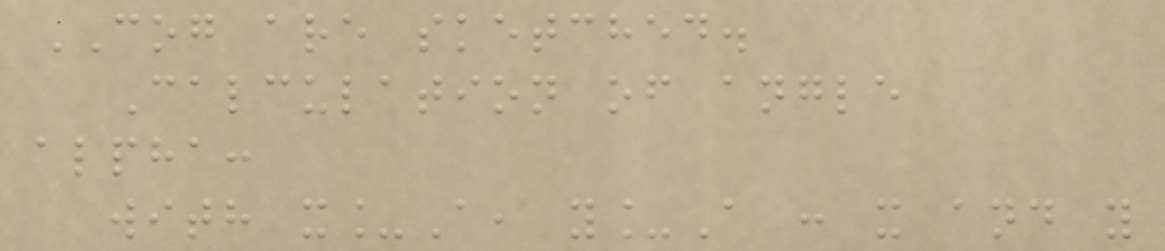COG are sketched.
Calculation of angle
alpha:
with x_A, y_A : x and y
